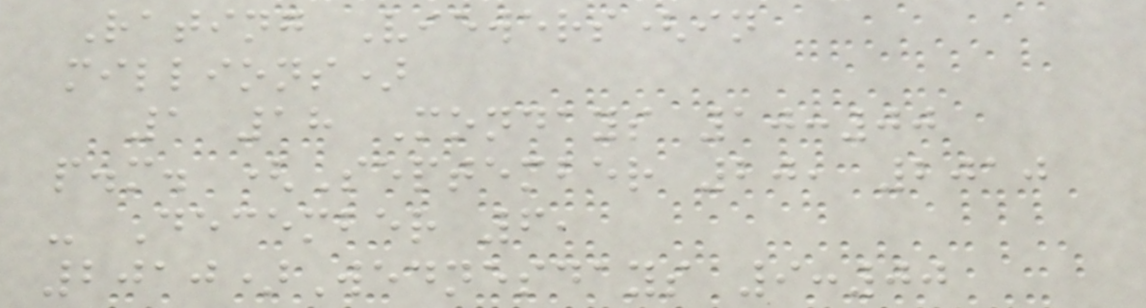Rating Viewers(in
millions)
1 18 Mondays 10:00
p.m. (September 20, 2010
- December 6,
2010)Wednesdays 9:00
